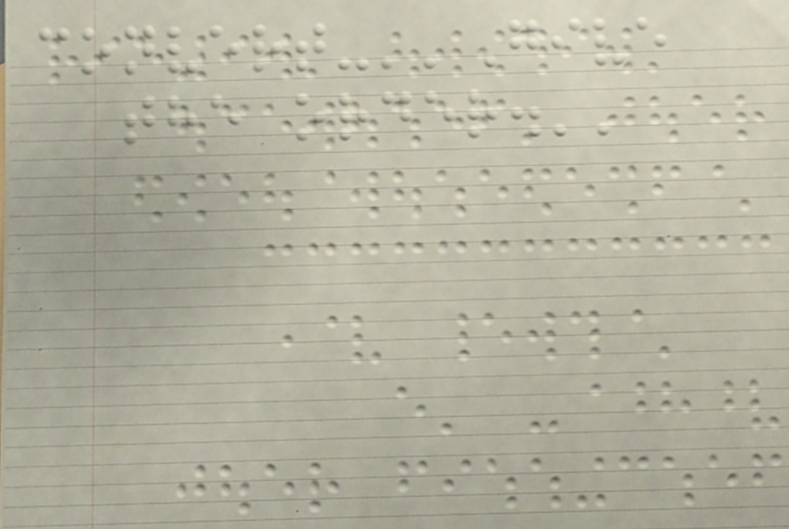convert-''Give
the order.''
